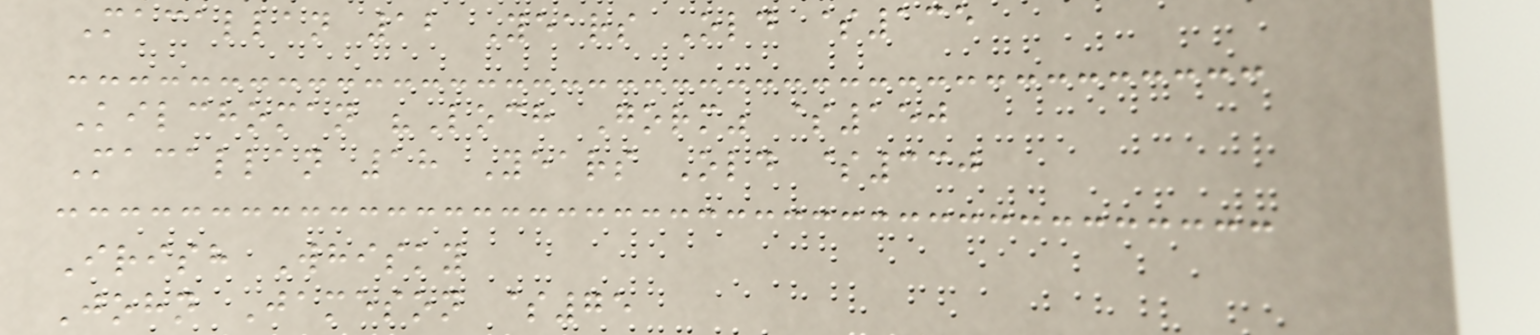Macallan 12 Years Old $135
Kilchoman "Loch Gorm" $150
Macallan 18 Years Old $330
Irish Whisky
John Jameson $75
